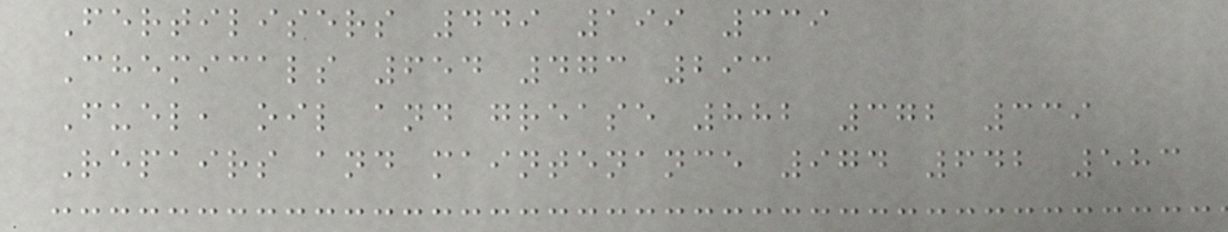Fertilisers 449 199 339
Chemicals 654 473 293
Fuel, oil and grease 882 372 339
Repairs and maintenance 974 642 583
